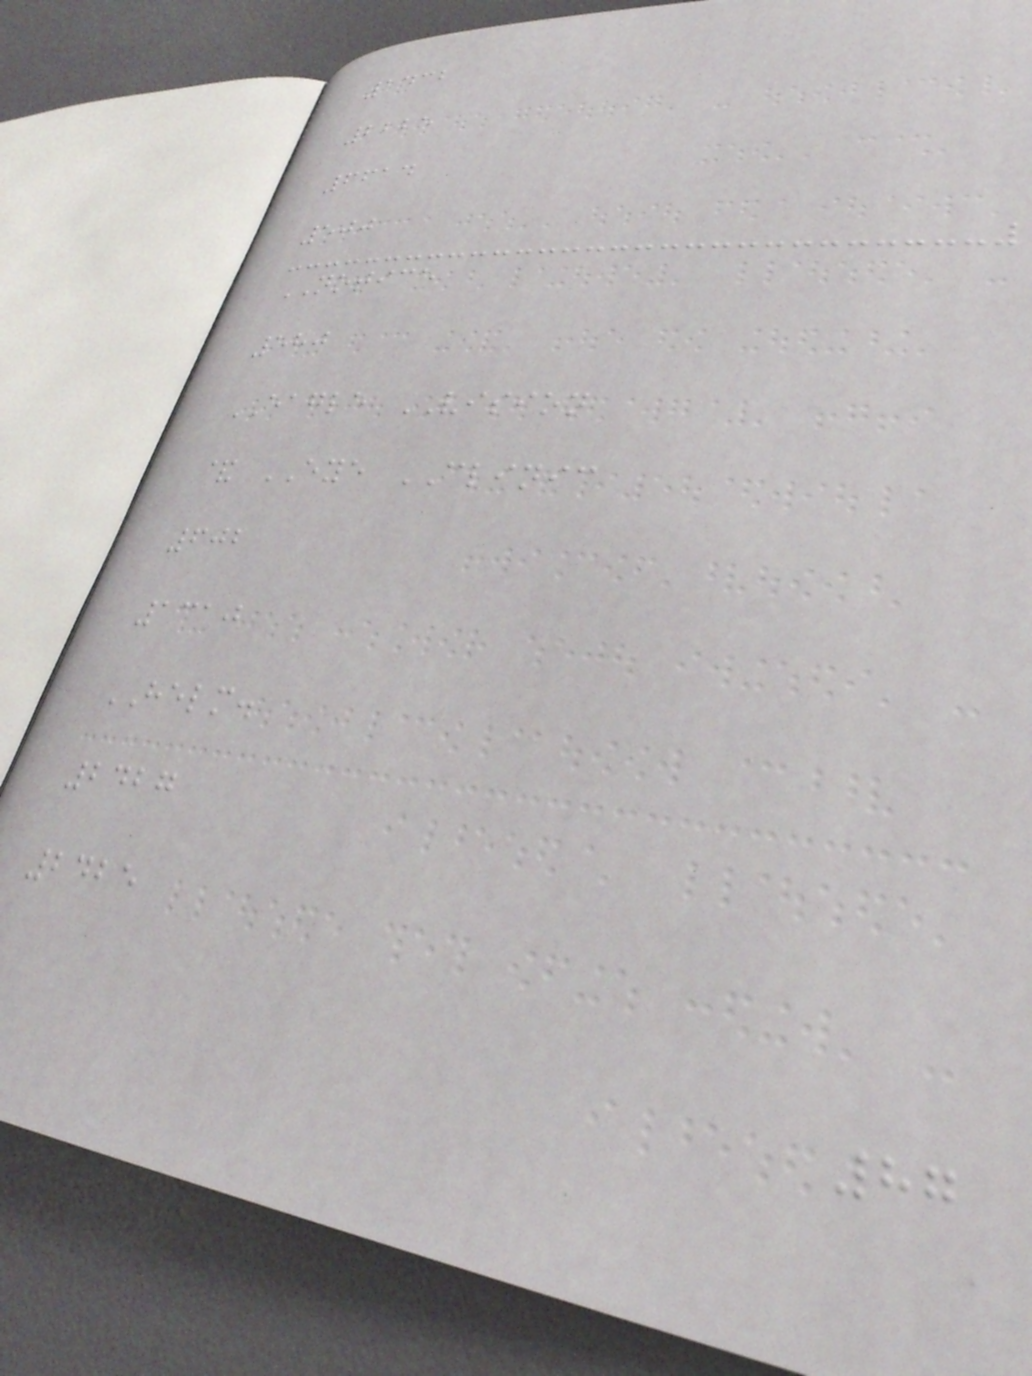1432
2225
6614
500
NOTICE
580
EAGLE VISION
& EYE CLINIC
602
1310
HELM.
2427
2425
87
